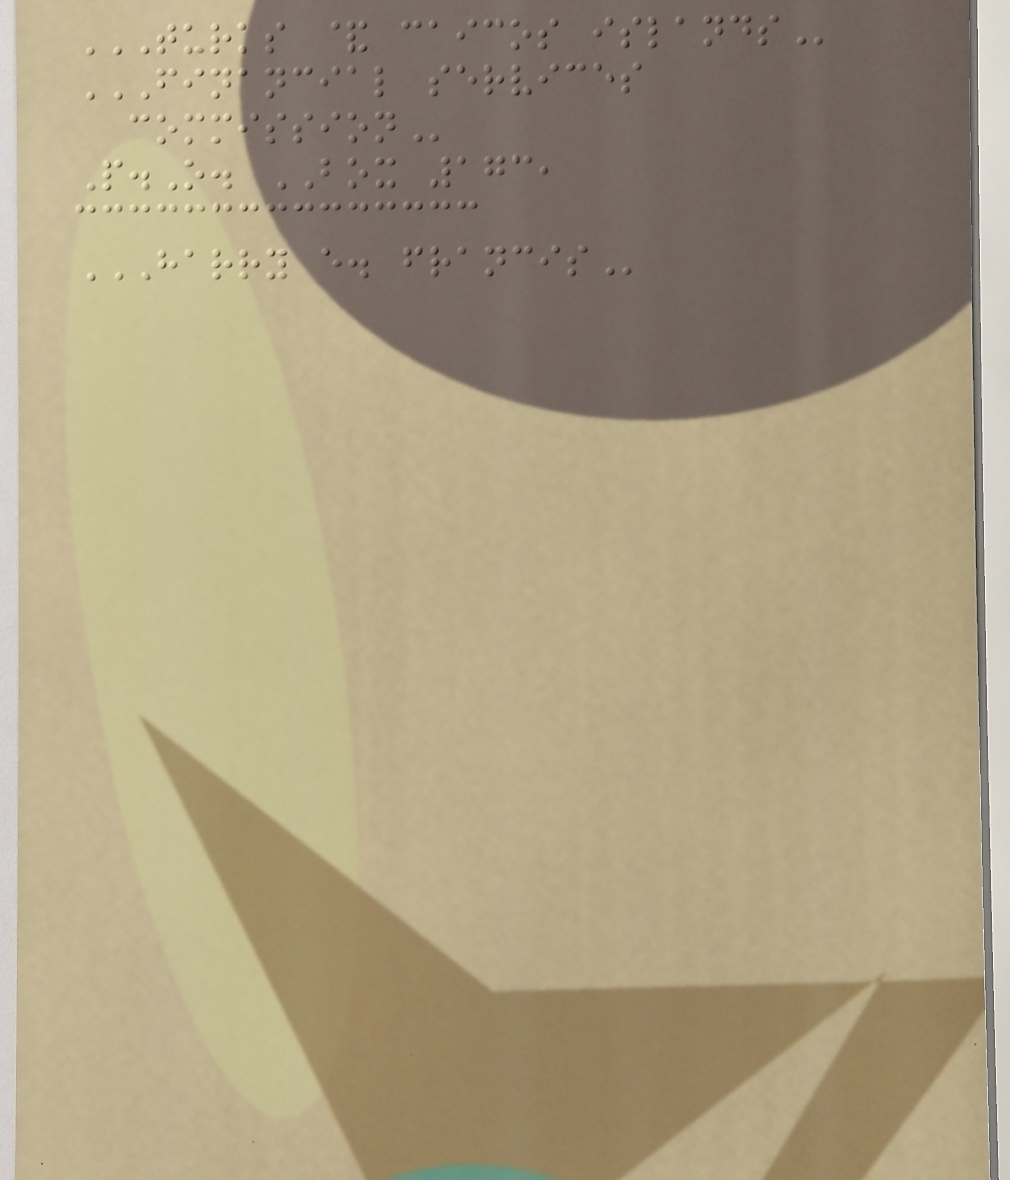TURKS & CAICOS ISLANDS
FINANCIAL SERVICES
COMMISSION
P.O. BOX 173,
HARRY E. FRANCIS
